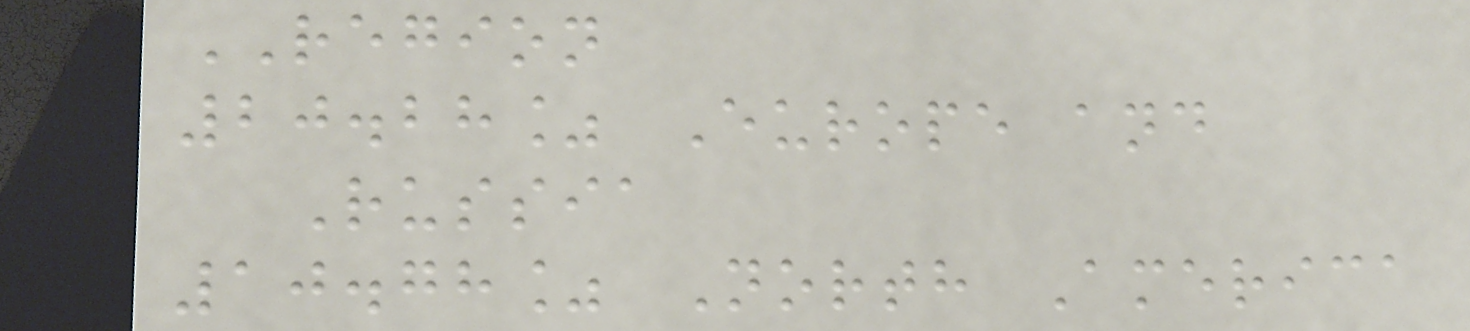REGION
20.28% Europe and
Russia
10.78% North America
